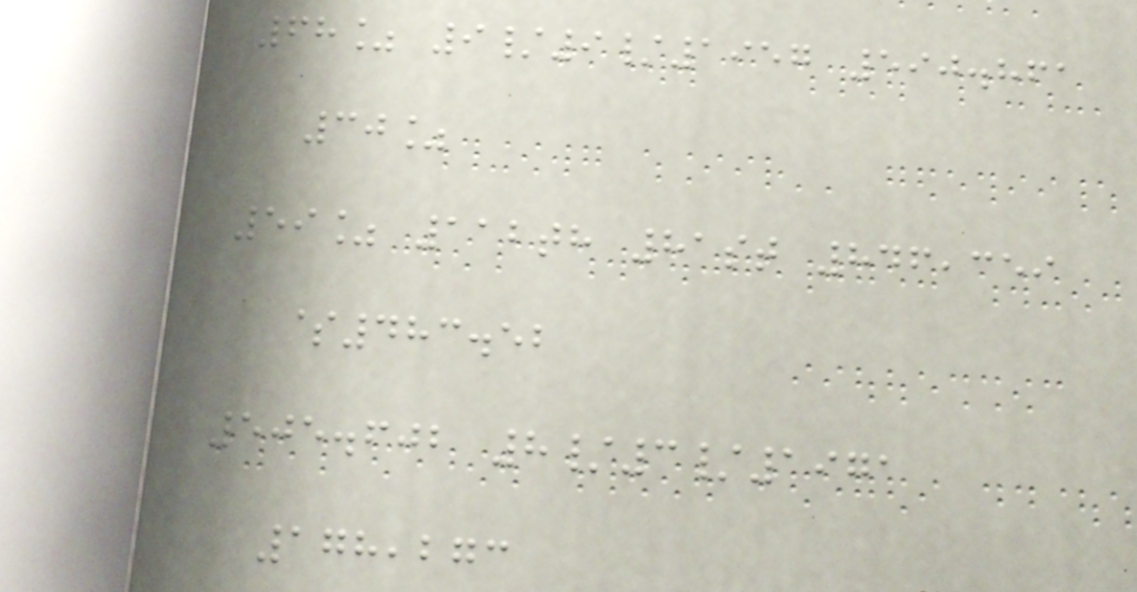68% 9/9/1957 590.861
30%
59% 112th 81st 846,359
$483.52
505.602 8/3/1971
178,273
